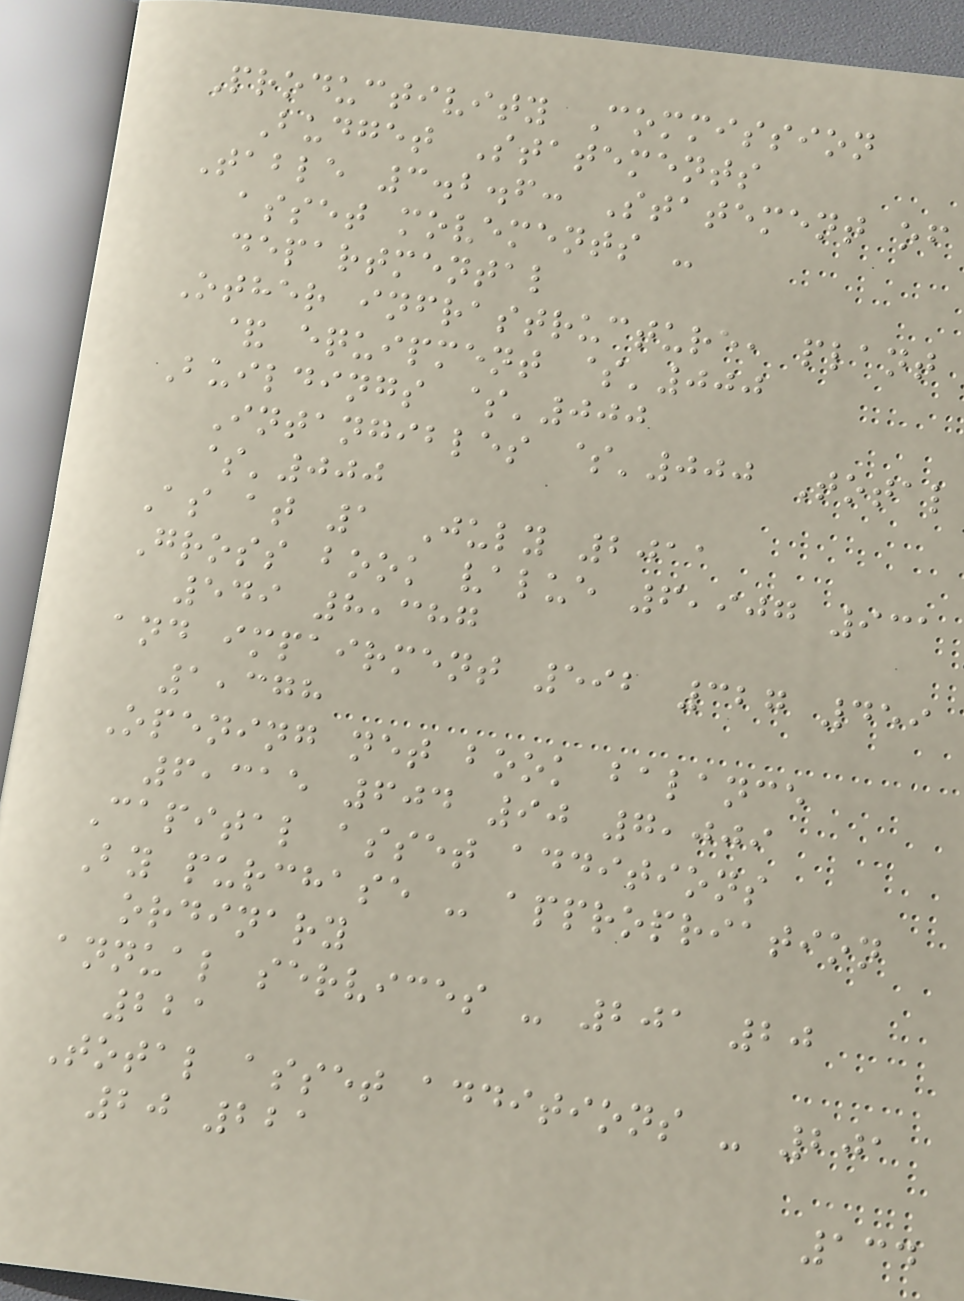Productivity Commission
Budget Statements
Table 3.2.6: Statement of
asset movements -
departmental
Other infrastructure, plant
& equipment $'000
Buildings $'000
Intangibles $'000 Total
$'000
As at 1 July 2011
Gross book value 6,907 931
549 8,387
and impairment 592 327 459
1,378
Opening net book balance
6,315 604 90 7,009
Capital asset additions
By purchase - appropriation
ordinary
annual services - 201 20
221
Total asset additions - 201
20 221
134
